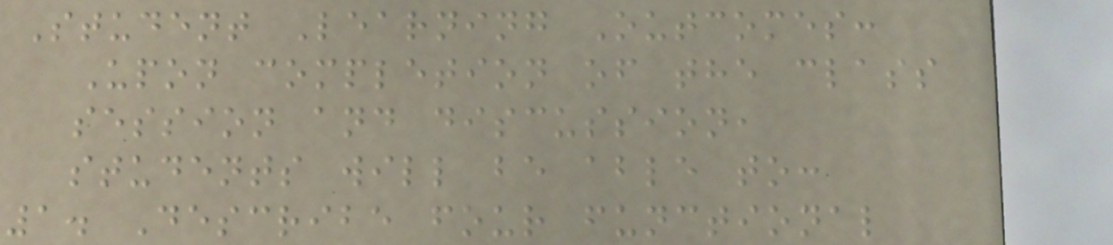Student Learning Outcomes:
Upon completion of the class
session and discussion,
students will be able to:
1. Describe four functional
